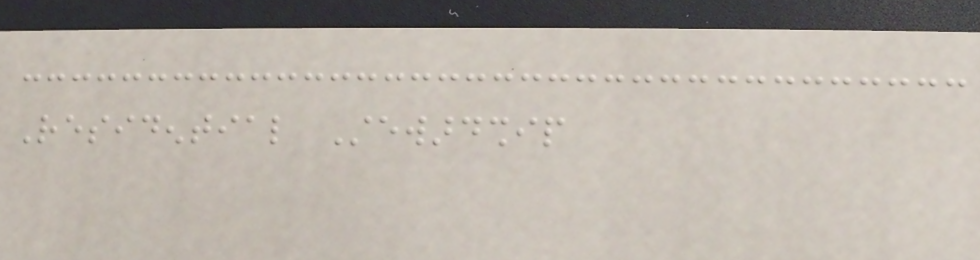Residential Stewardship
